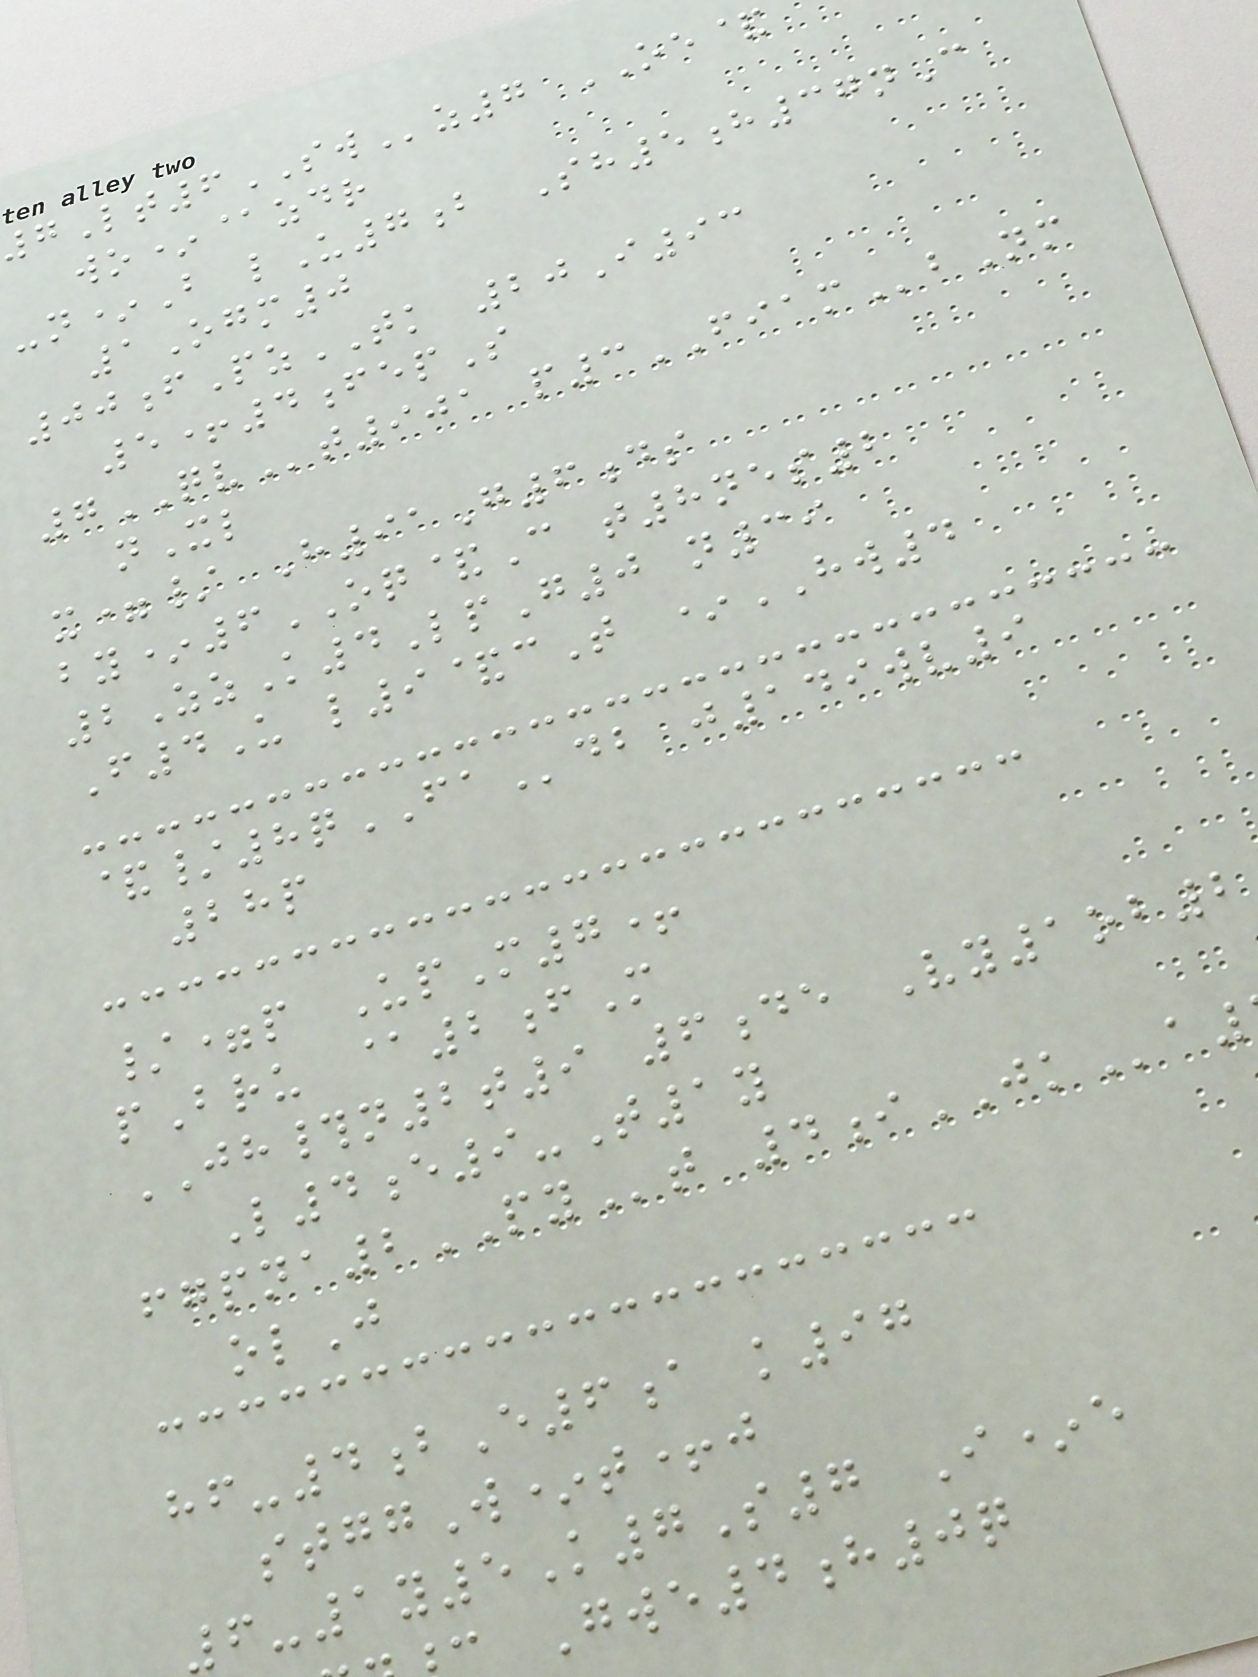7Lt6SWz7 OE&
wo*@zdr
-n*B lU7b Sh5h37nC
1Ogm0
00fPzTK 20I93
5+4fepS
7QVt901 p3FIAMbNm
nXl
x=/ H91G6ds
by*6OQ&C t8nes2
2ZzK4LpG0 n39
F4U l9&cT *HW4
&/8qFAdb j149wv9
28p
/=p UpM7+
pBru @2fM
JH#n2t9 6de Vy1ob2
L4e9-T1y
fgpna2PYt 4iJKa
olJ
hf-4bE6a k97
stggW*t+j
6-1y5K7S7 I*e
Gwe4h0q
